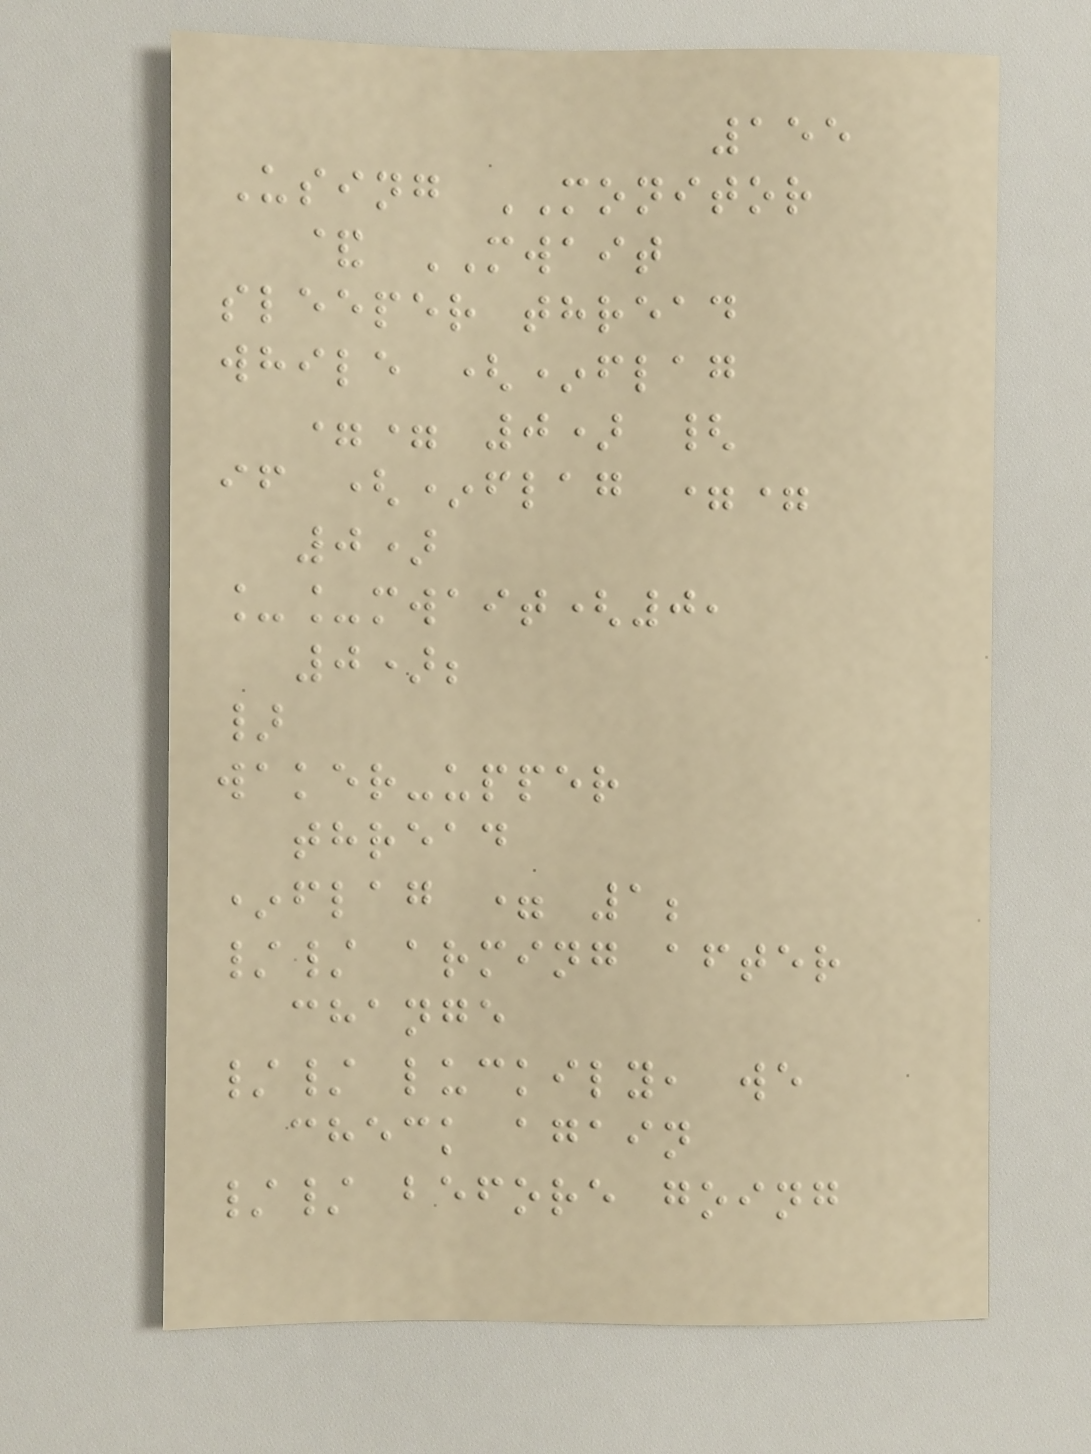155
Using MONITOR
& MWAIT
sleeper thread
while (*flag
== 0) {
if (*flag ==
0)
__mwait(0,
0);
}
waker-upper
thread
*flag = 1;
// arming after
change
// luckily, we
check again
// before going
